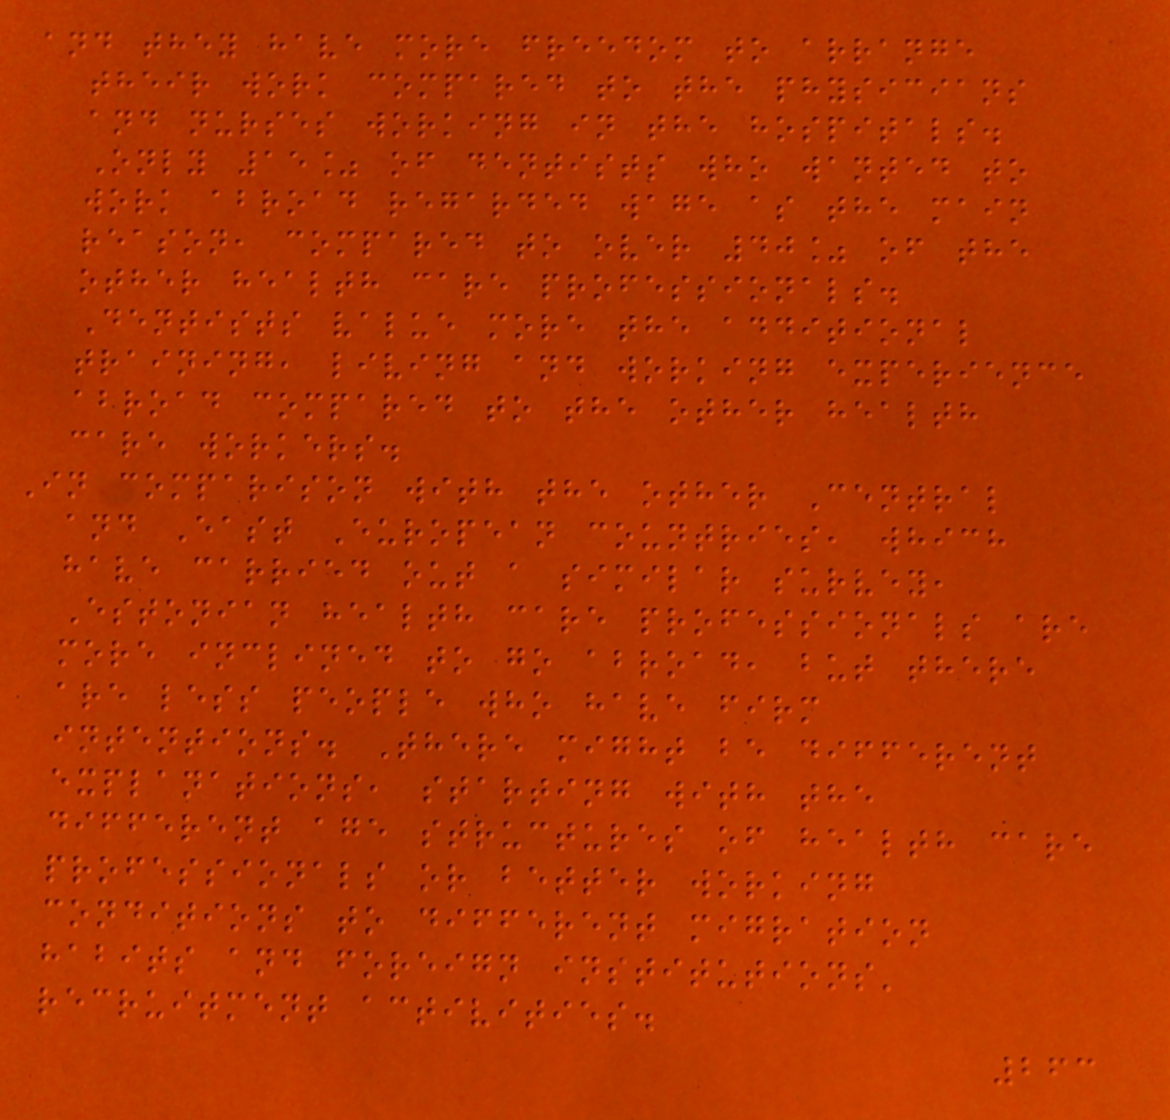and they have more freedom to arrange
their work compared to the physicians
and nurses working in the hospitals.
Only 15% of dentists who wanted to
work abroad regarded wage as the main
reason, compared to over 40% of the
other health care professionals.
Dentists value more the additional
training, living and working experience
abroad compared to the other health
care workers.
In comparison with the other Central
and East European countries, which
have carried out a similar survey,
Estonian health care professionals are
more inclined to go abroad, but there
are less people who have firm
intentions. There might be different
explanations, starting with the
different age structures of health care
professionals or better working
conditions to different migration
habits and foreign institutions'
recruitment activities.
263
